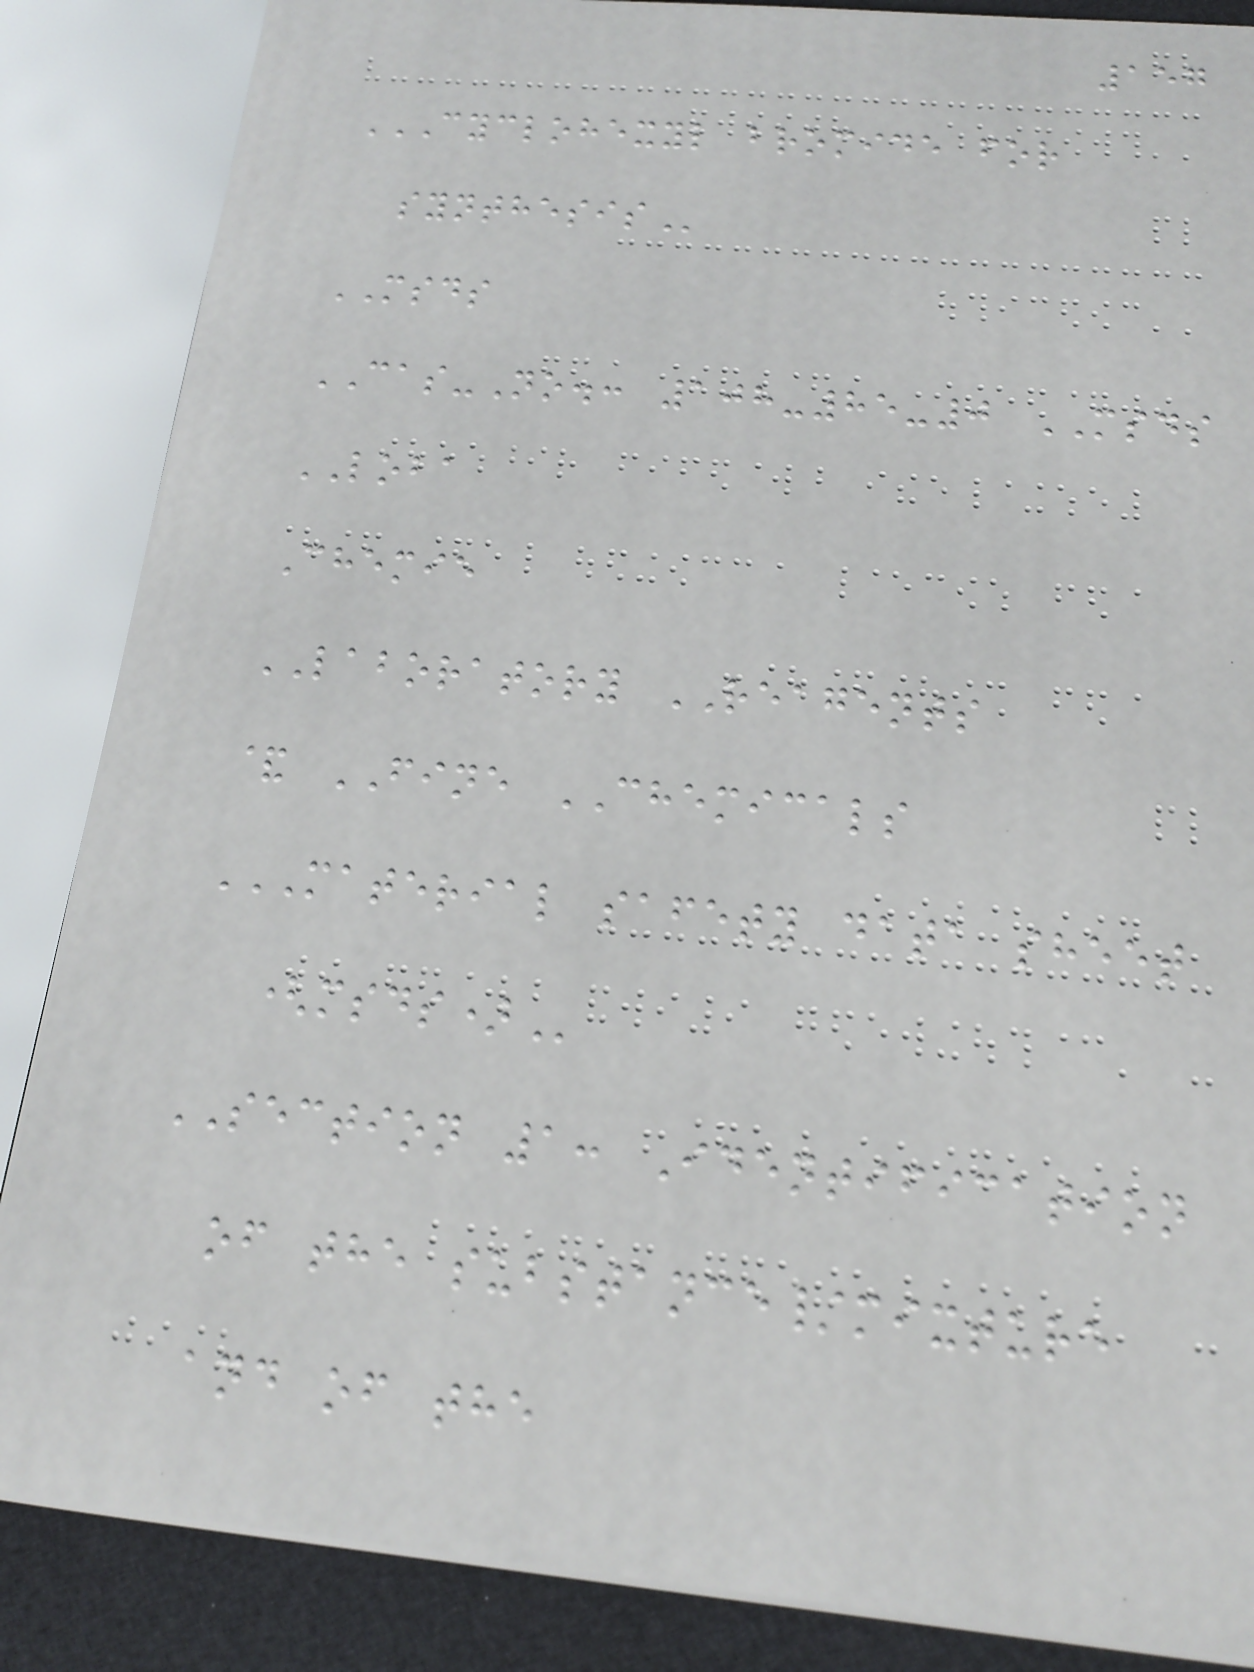157
CYCLOHEXYL BROMIDE FOR
SYNTHESIS
MSDS
CAS-No.: 108-85-0 MSDS
LOBA
Chemie
LABORATORY REAGENTS
& FINE CHEMICALS
MATERIAL SAFETY DATA SHEET
(MSDS)
SECTION 1: Identification
of the substance/mixture
and of the
